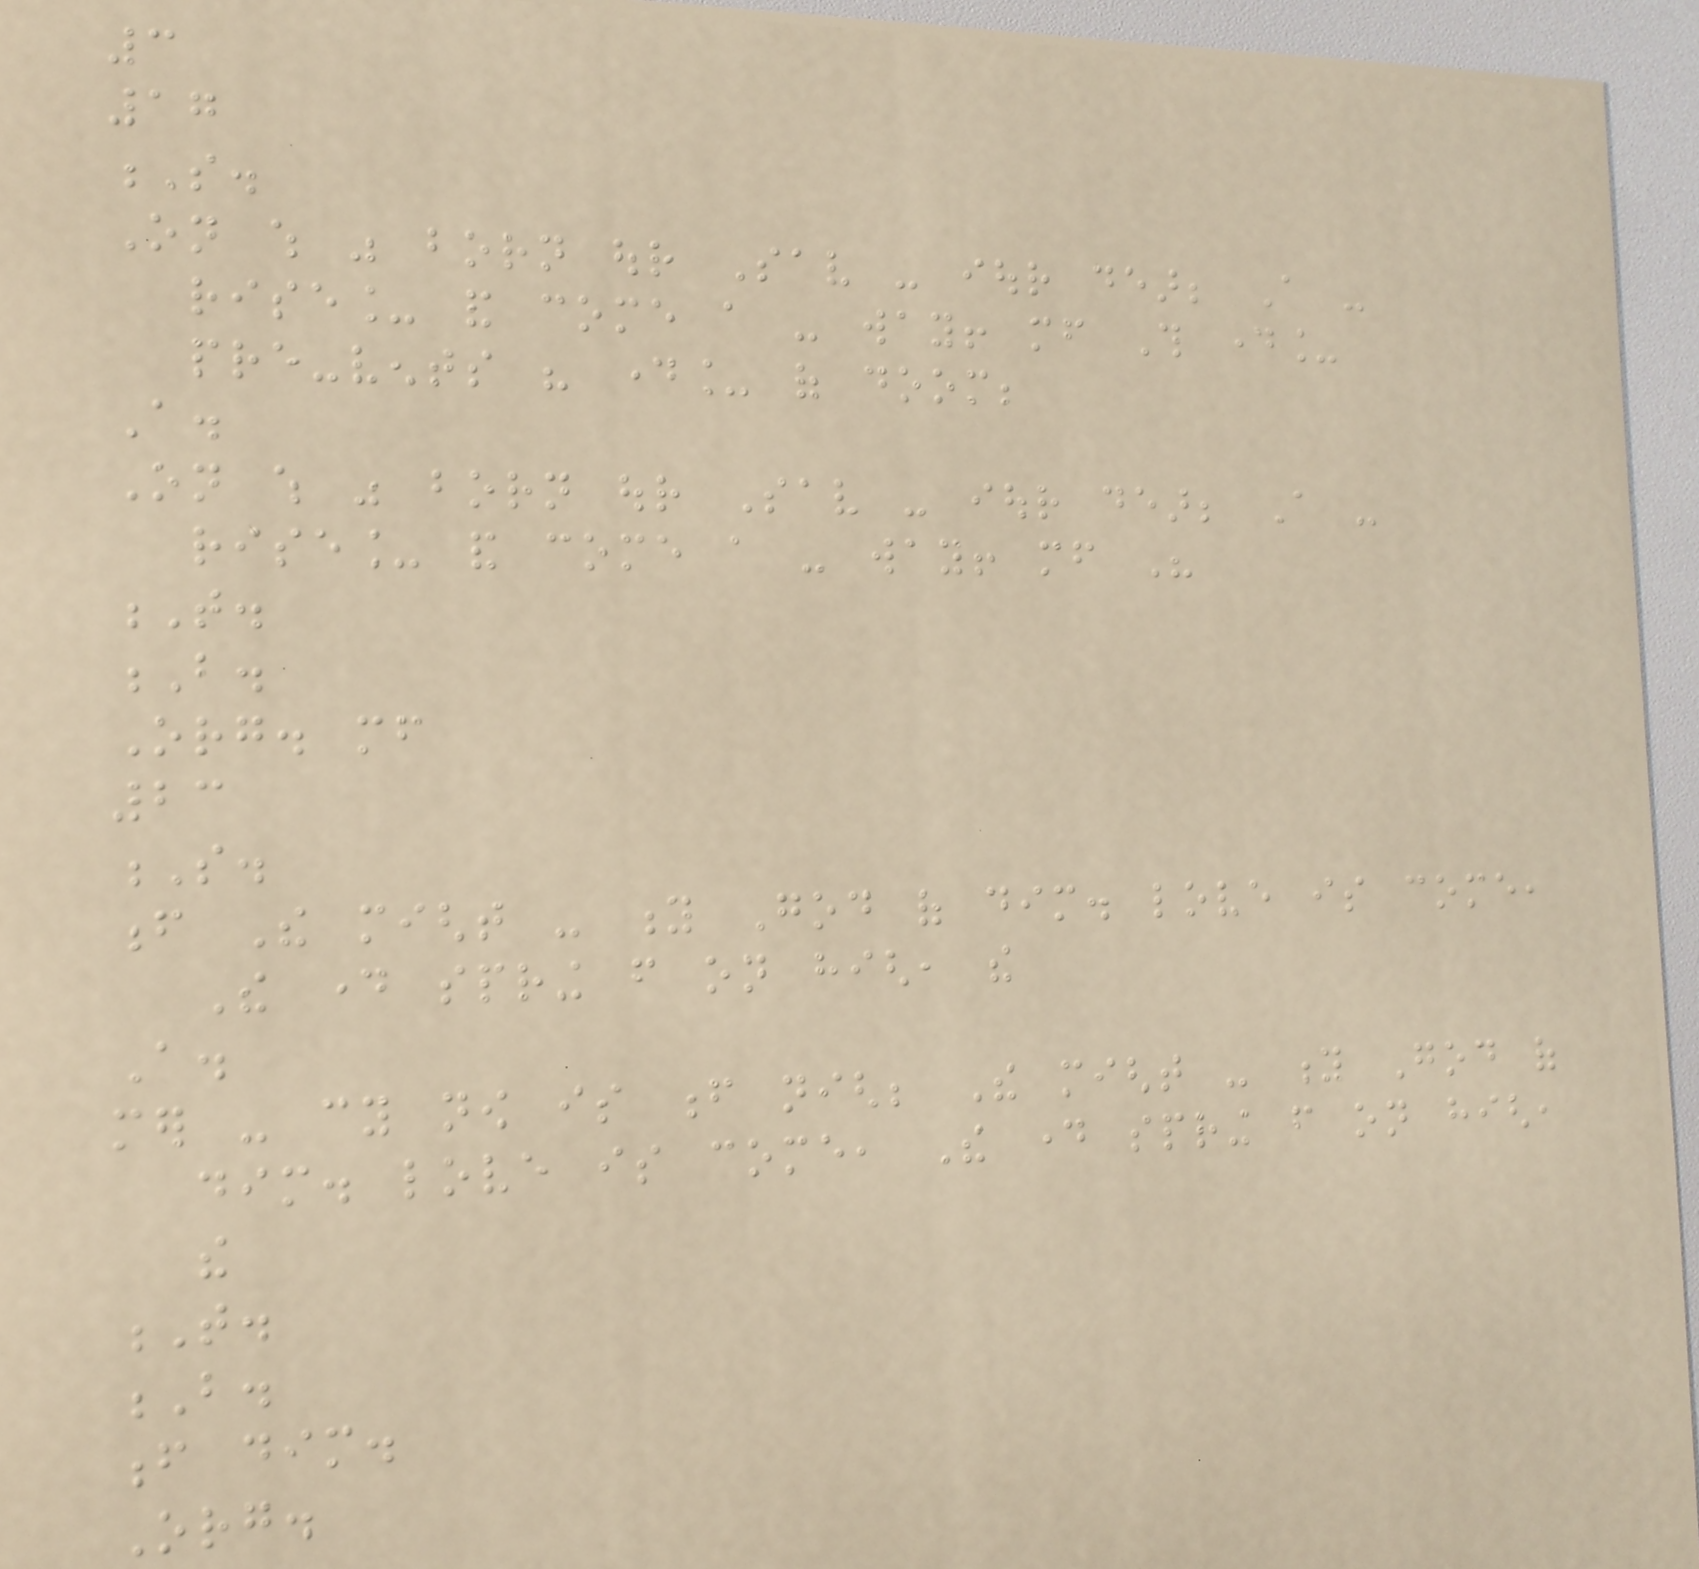3
17
S.
On which was born our Sav - iour dear; A -
rise_ and come a - way! mf This day_
pre-vents his day_ of doom;
A.
On which was born our Sav - iour dear; A -
rise_ and come a - way! mf His
T.
B.
Org. mf
23
S.
f The might - y God of dim. love is come,
The day spring from on high, the
A.
mer - cy now is f nigh; The might - y God of
dim. love is come, The day spring from on high,
the
T.
B.
f dim.
Org.
